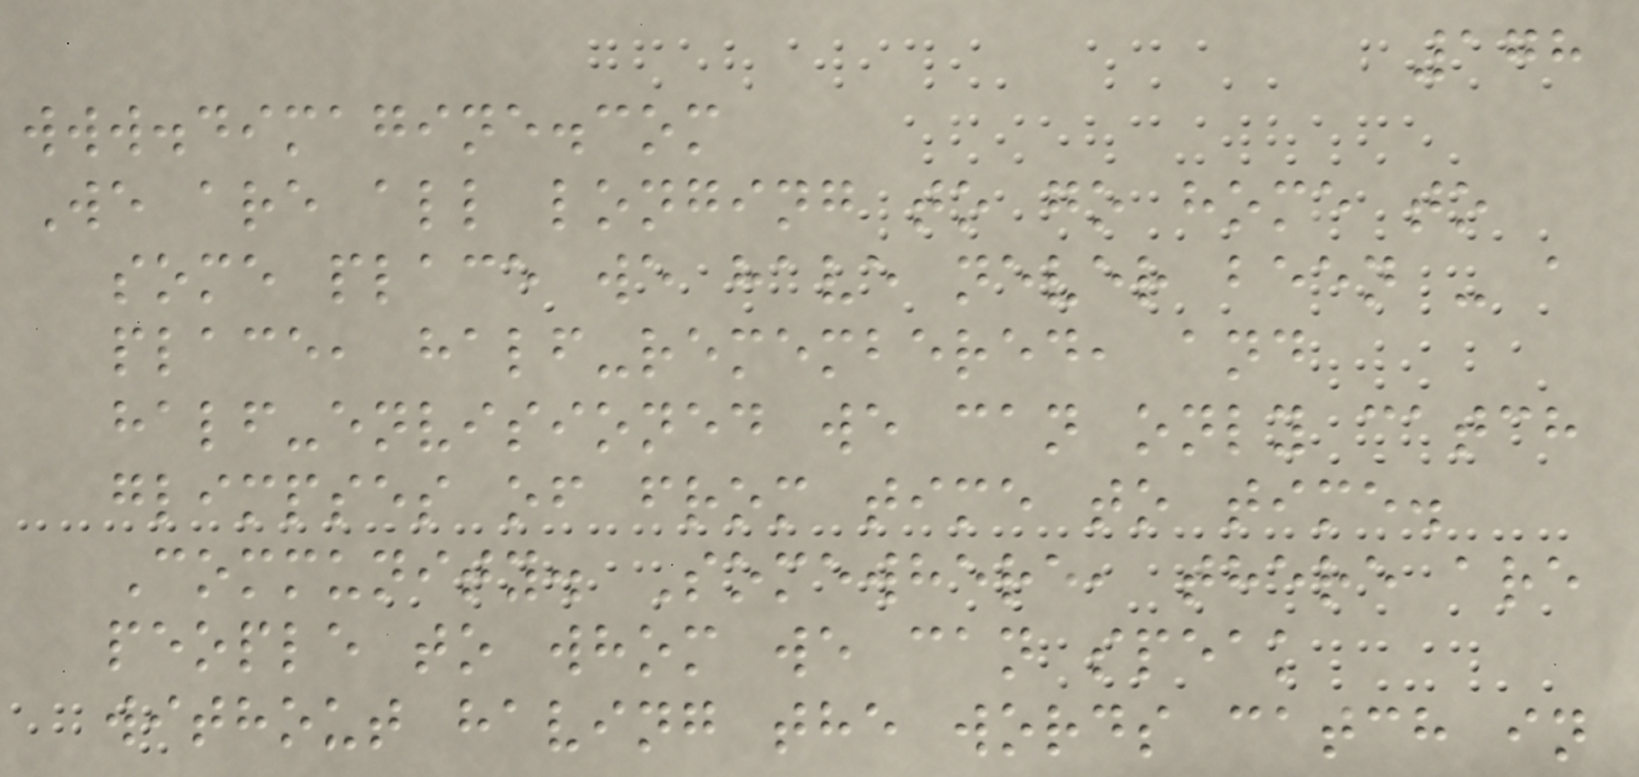178
www.dimagine.com
We are all longing to go home to
some place we have never been - a
place, half-remembered, and
half-envisioned we can only catch
glimpses of from time to time.
Community. Somewhere, there are
people to whom we can speak
without having the words catch in
